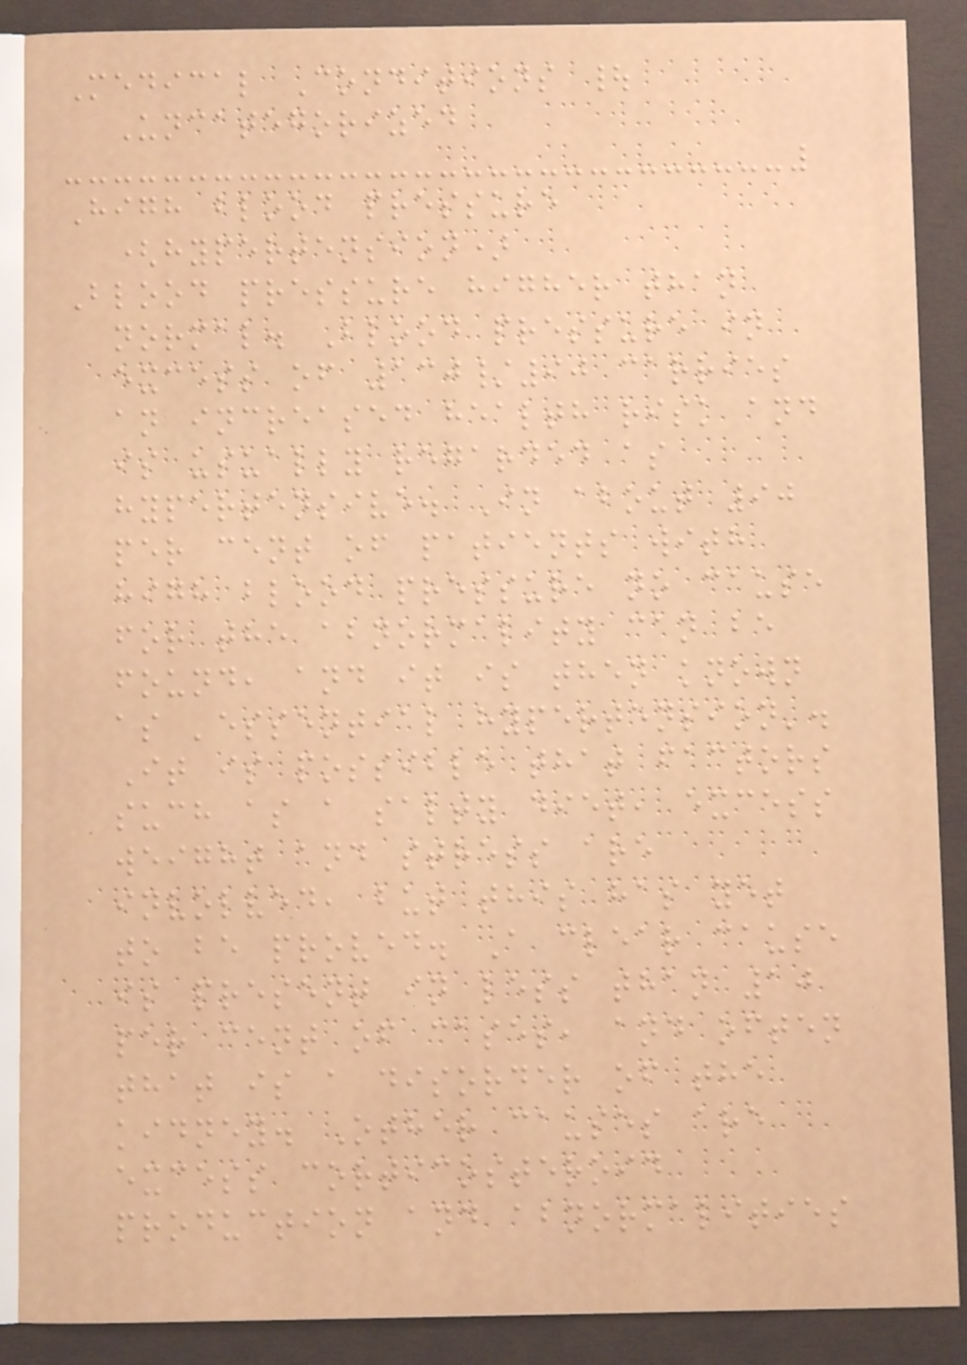Medical Conditions |
Uncategorized
High blood pressure
(hypertension)
Blood pressure higher than
normal. Blood pressure in
excess of 130/90 carries
an increased health risk and
is usually regarded as
hypertensive. In about 90
per cent of patients with
high blood pressure no cause
for the abnormality can be
found, and it is then known
as 'essential hypertension'.
It is possible that factors
such as a salty diet, excess
weight and stress are
involved, but this has yet
to be proved. A clear cause
is present in less than 10
per cent of cases, and often
that is a disorder of the
kidney. Other causes are
excess corticosteroid
production and abnormalities
